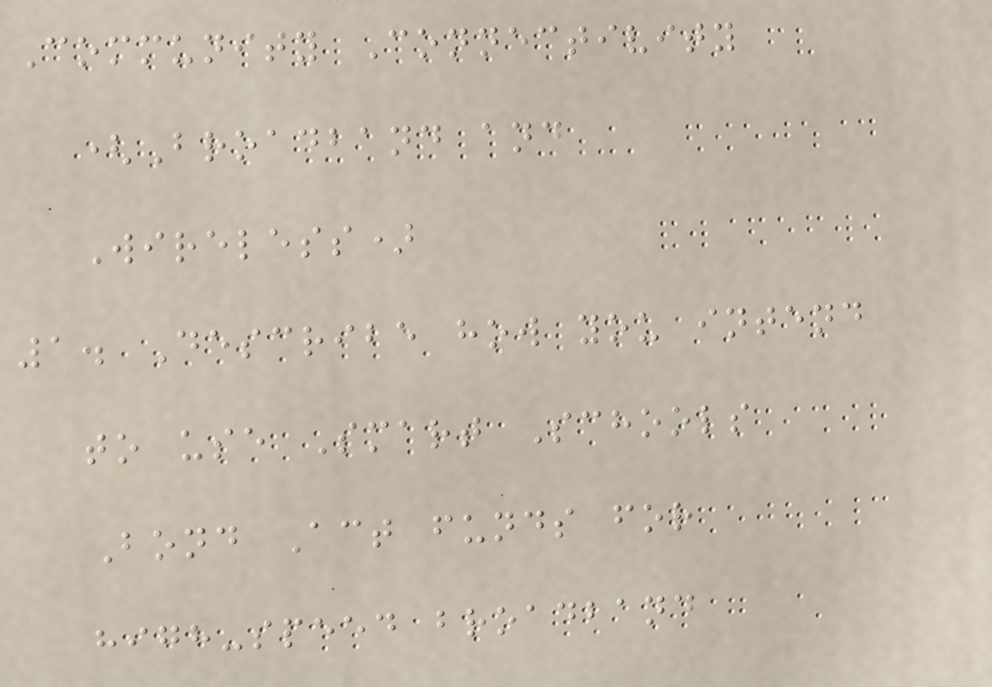Community Connectivity
(Broadband and
Wireless)
1. Describe how you intend
to use Smart Schools
Bond Act funds for
high-speed broadband
